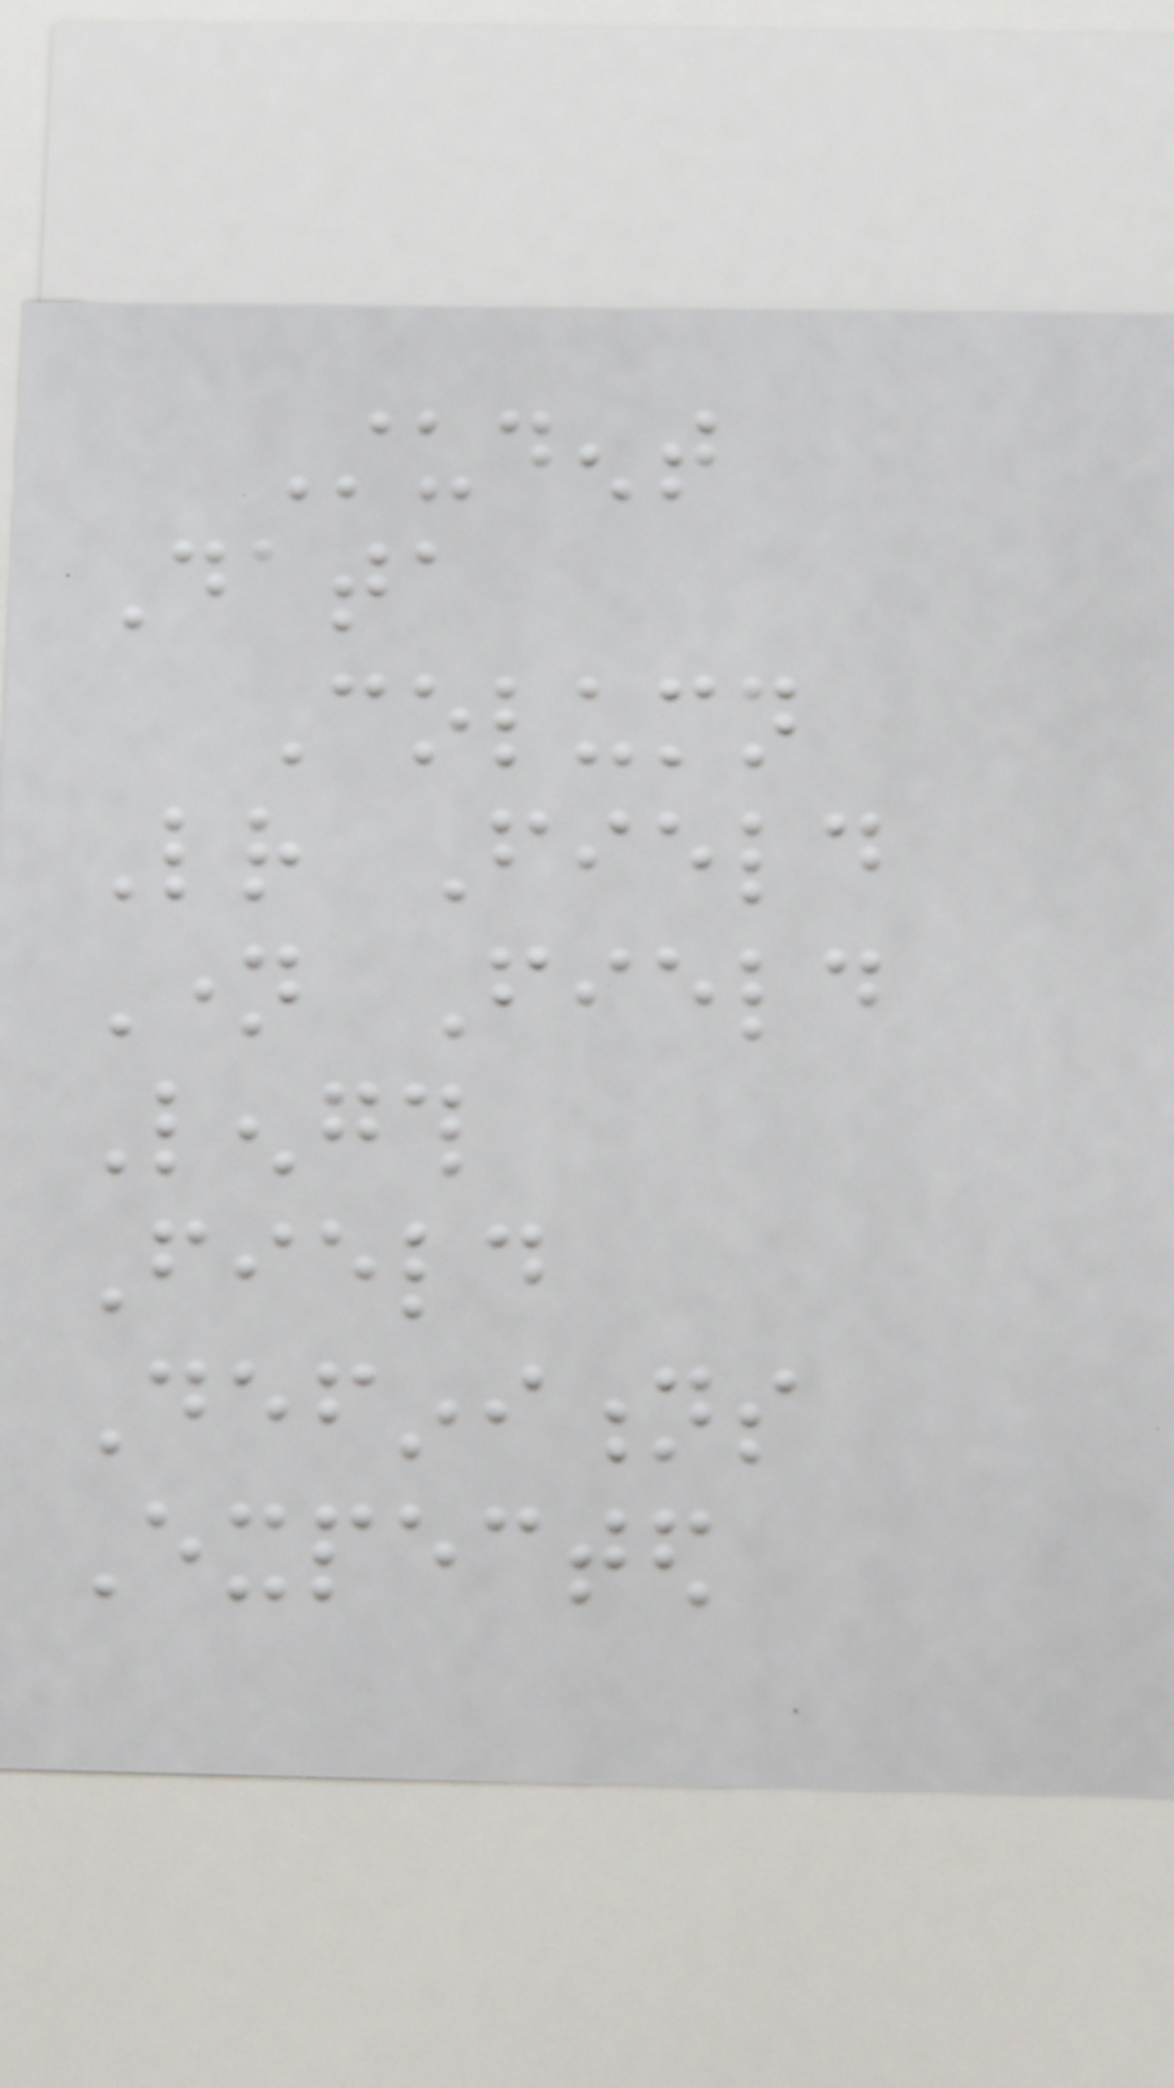Student
Data
Column
Letter Field
Name Field
Length
Field
Definitions
Expected
